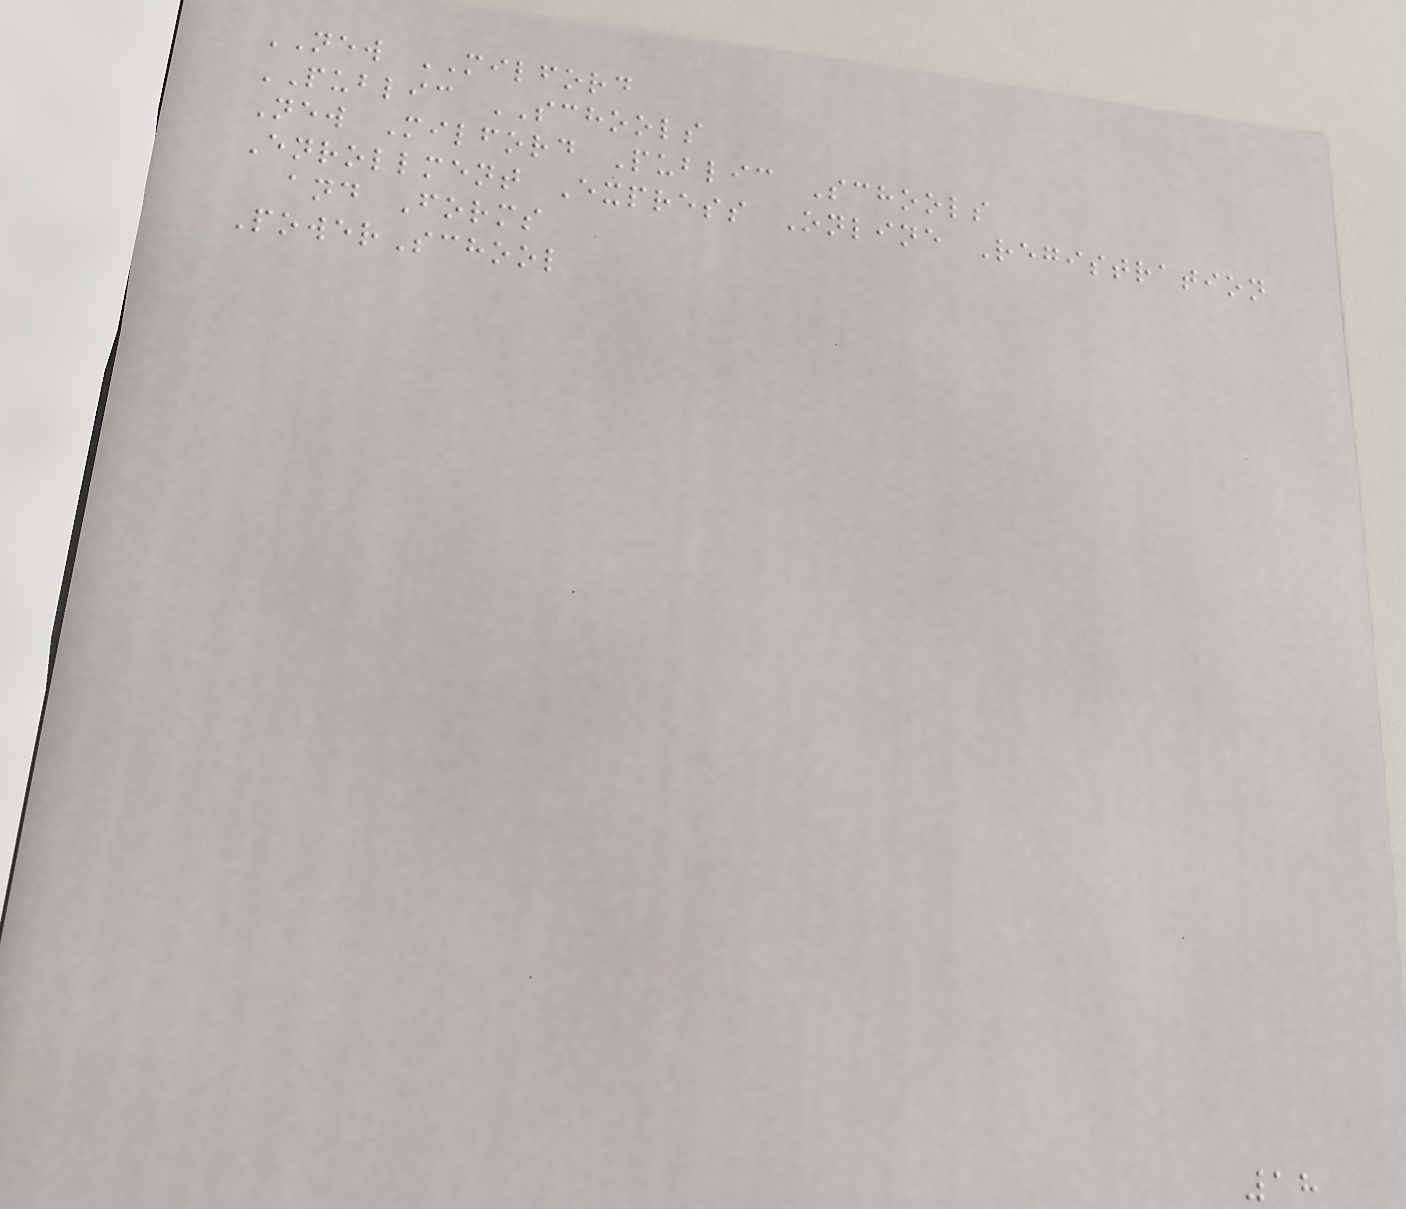NEW MILFORD
PUBLIC SCHOOLS
New Milford Public Schools
Enrollment Express Online Registration
and Forms
PowerSchool
18
